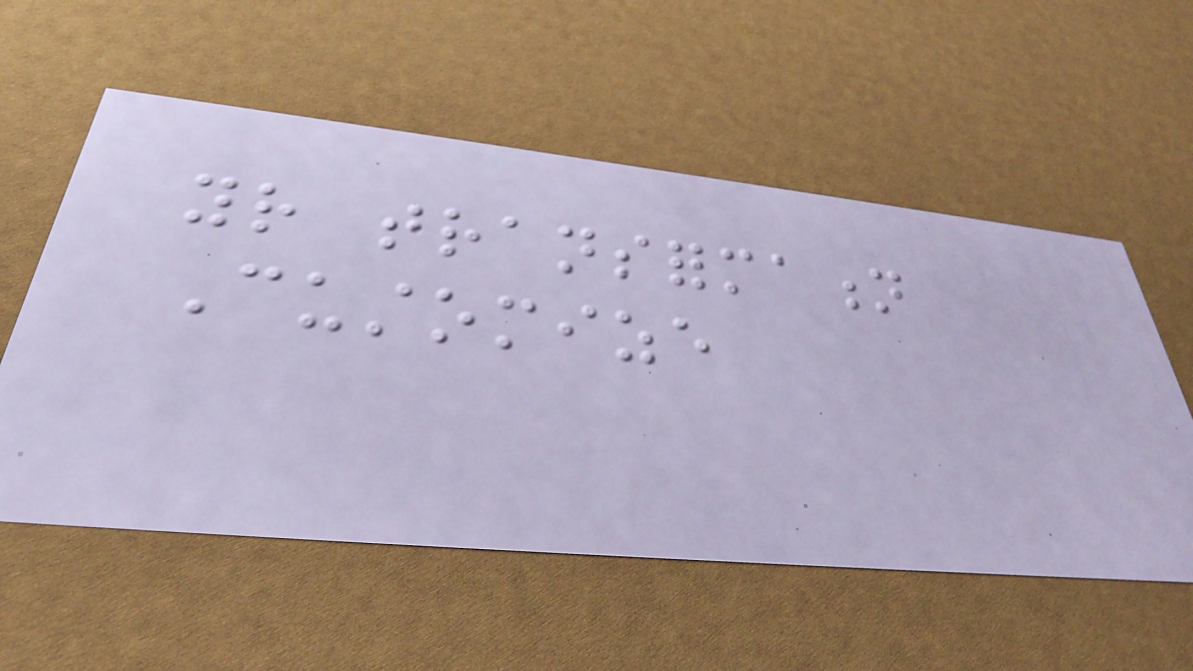your transformation
Customize
